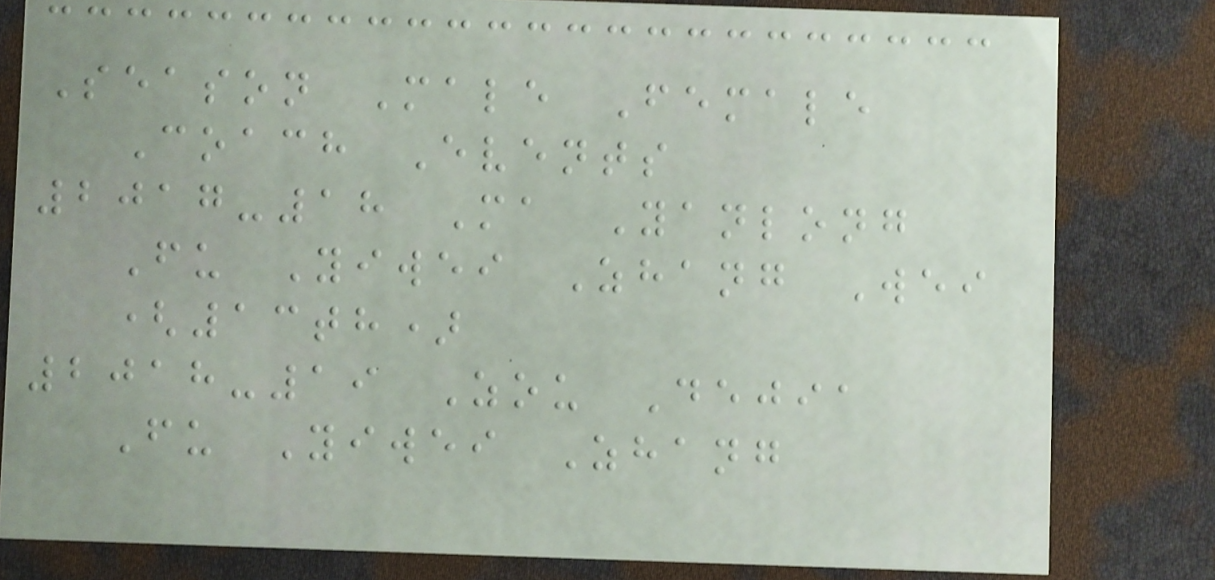Season Male Female
Coach Events
2017-18 Ma Yanlong
Fu Yiwei Zhang Wei
(13th)
2018-19 Zou Dejia
Fu Yiwei Zhang
